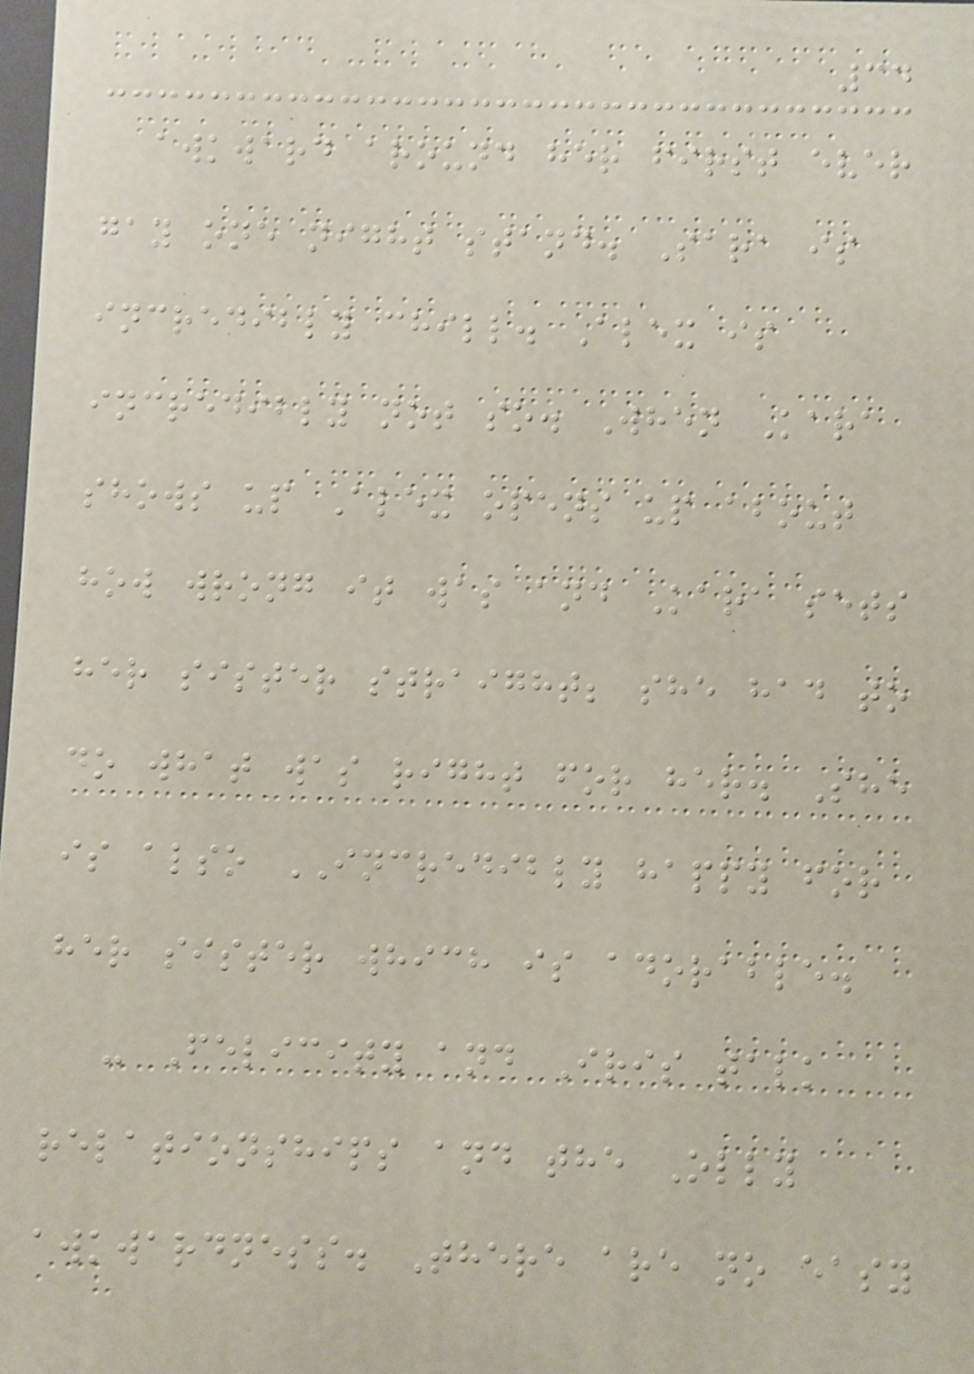34
awkward around her first ever
gay one night stand. Sara is
incredibly chill. Alex is
incredibly not so. When Kara
shows up Alex opens up about
how wrong it was and Kara sets
her sister straight; she had to
do what was right for her. She
is also INCREDIBLY happy for
her sister which is adorable.
- Felicity and Iris talk
relationships and the Olly
awkwardness. There are no easy
